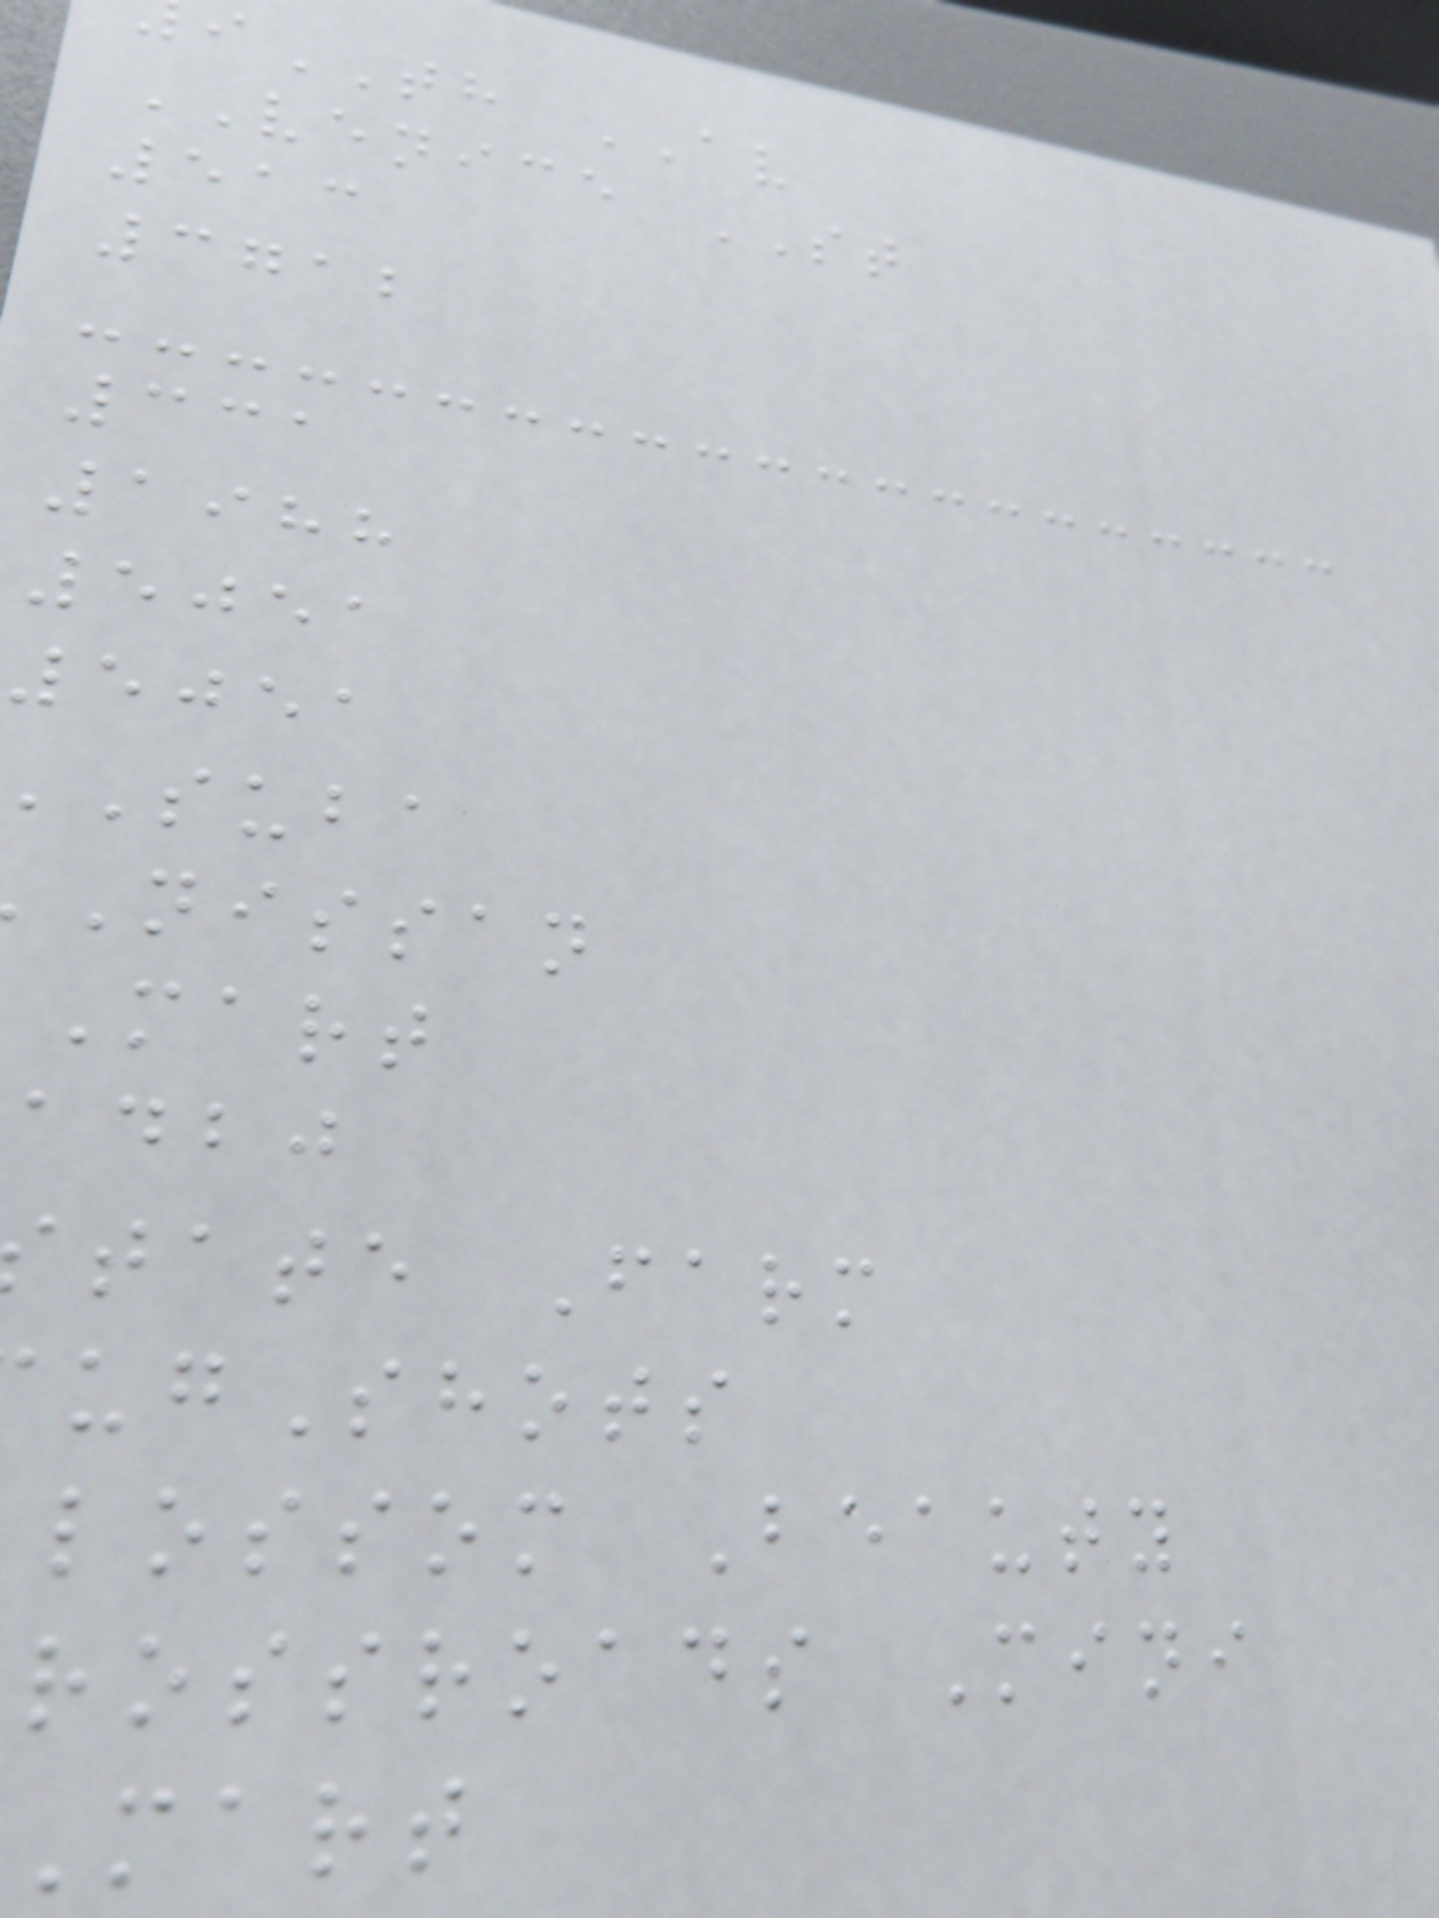TH AV
VENICE ST
513
3712
331
1988
5051
5051
suba
nissan
mart
adbj
tate Farm
ugShots
lossom Beauty
rossroads Mini
mart
